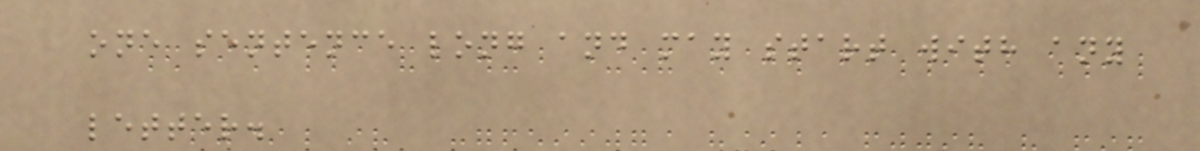one sentence long and may start with any
letter.
